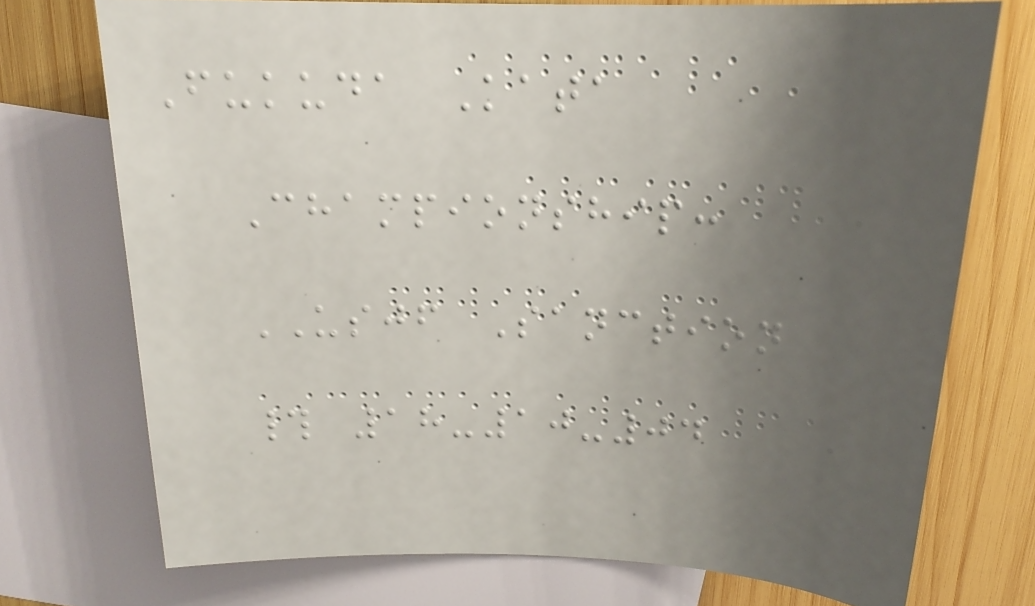Fukuda Kata
Championship:
USJF Sanction
# 18-10-04
